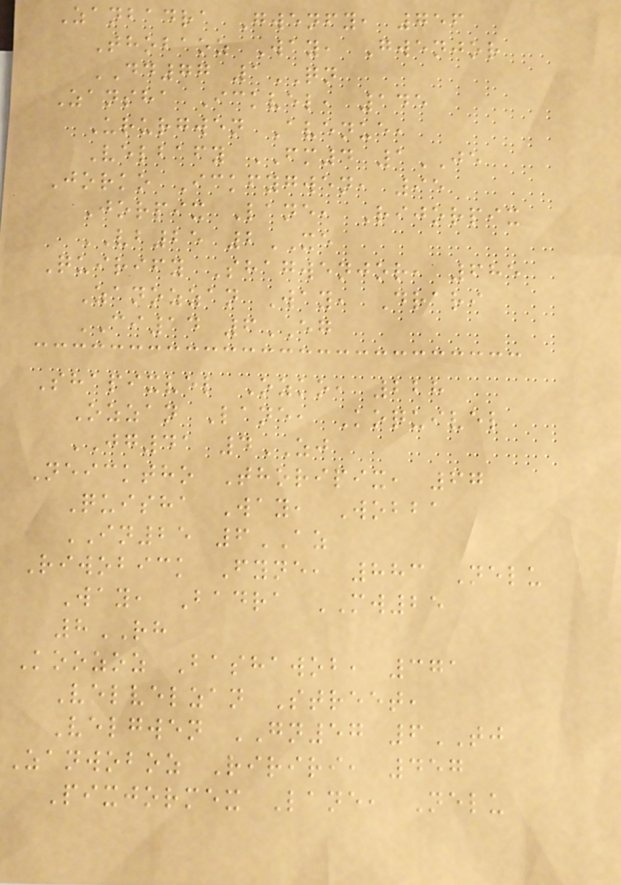Zanbadra Gwenfy, 756
Thobaoz Way, Gwenjor
DD77 1QN
Zansha Ickvel, 145
Ururgwen Avenue,
Velbafy FM4 1JE
Jorko Ickfygwen, 95
Jorpix Lane, Rijorpix
VB25 2XE
Quirify Shagwenjor, 685
Zanozzan Way, Drari
CI14 6EG
Shapixvel Ozko, 228
Ozzan Lane, Koquivel
JG41 4ZJ
Neicktho Thoripix, 67
Quisha Way, Wobba
IN25 6AZ
Riwobick Fyne, 883 Nelu
Way, Badra MW25
8RH
Koozoz Bashawob, 371
Velvelzan Street,
Velgwen GN57 6TJ
Zanwoboz Ririri, 457
Pixjormex Lane, Nelu
